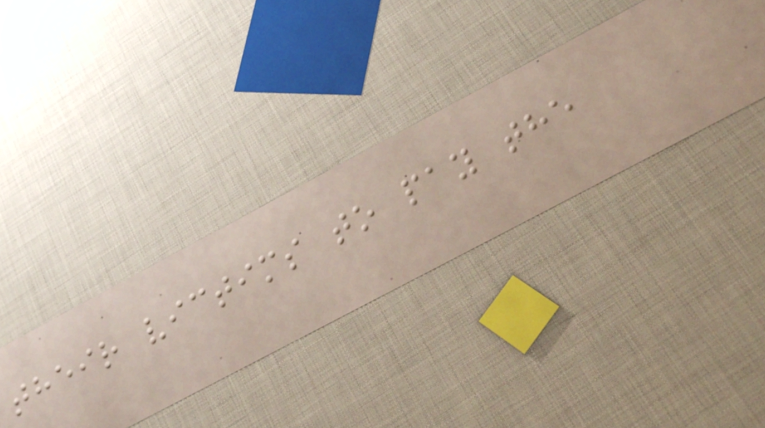their victims to pay the
